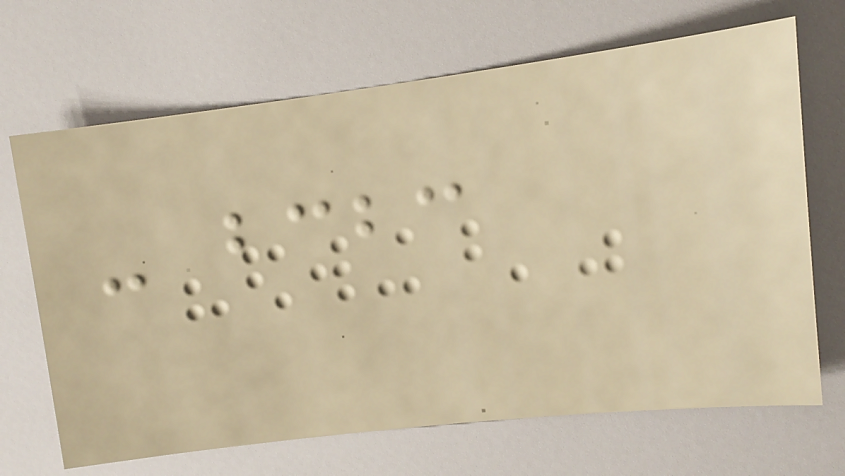- bcbc
